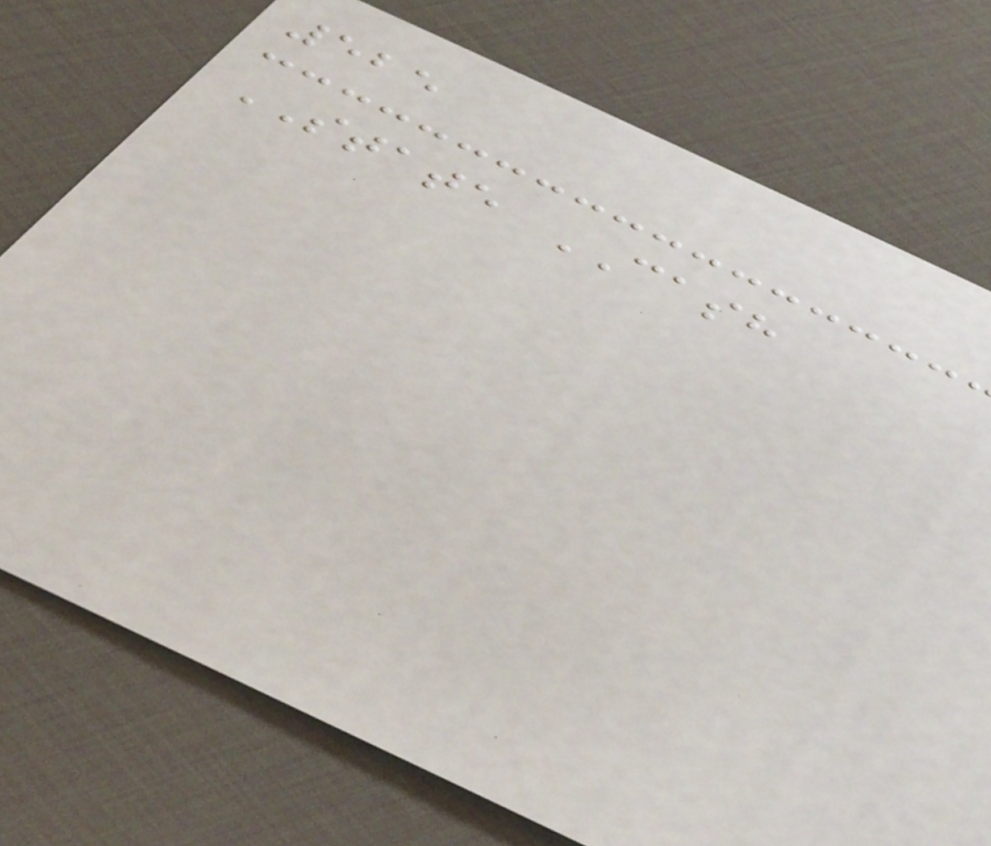525
STATE CASH
